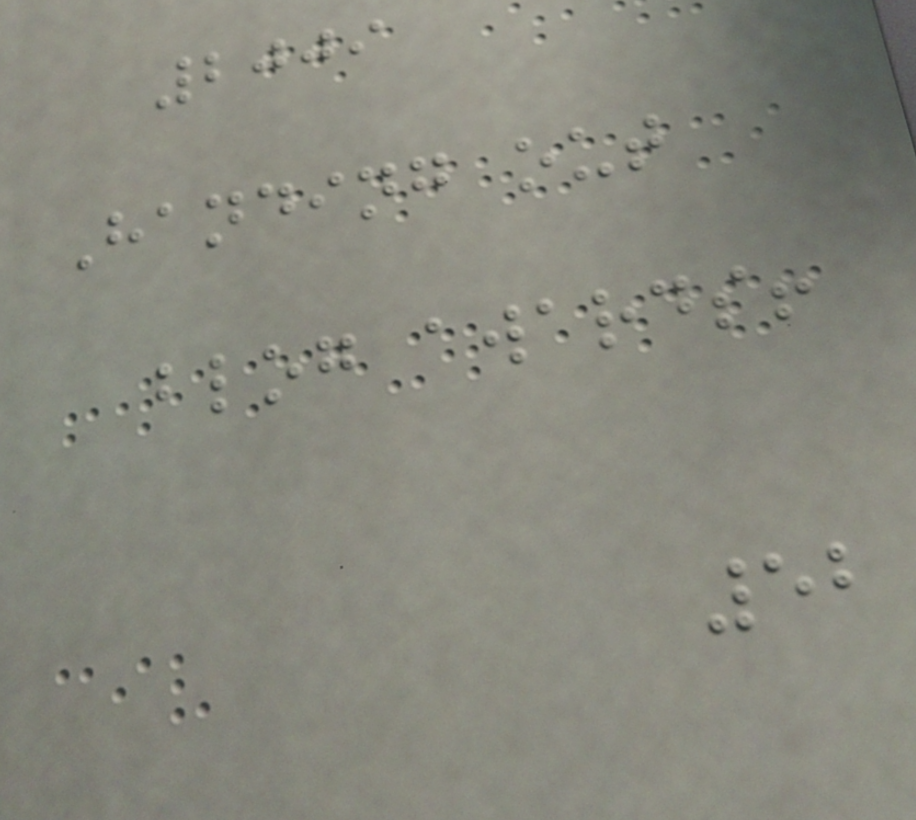2009
Handing out
blog awards!
52
